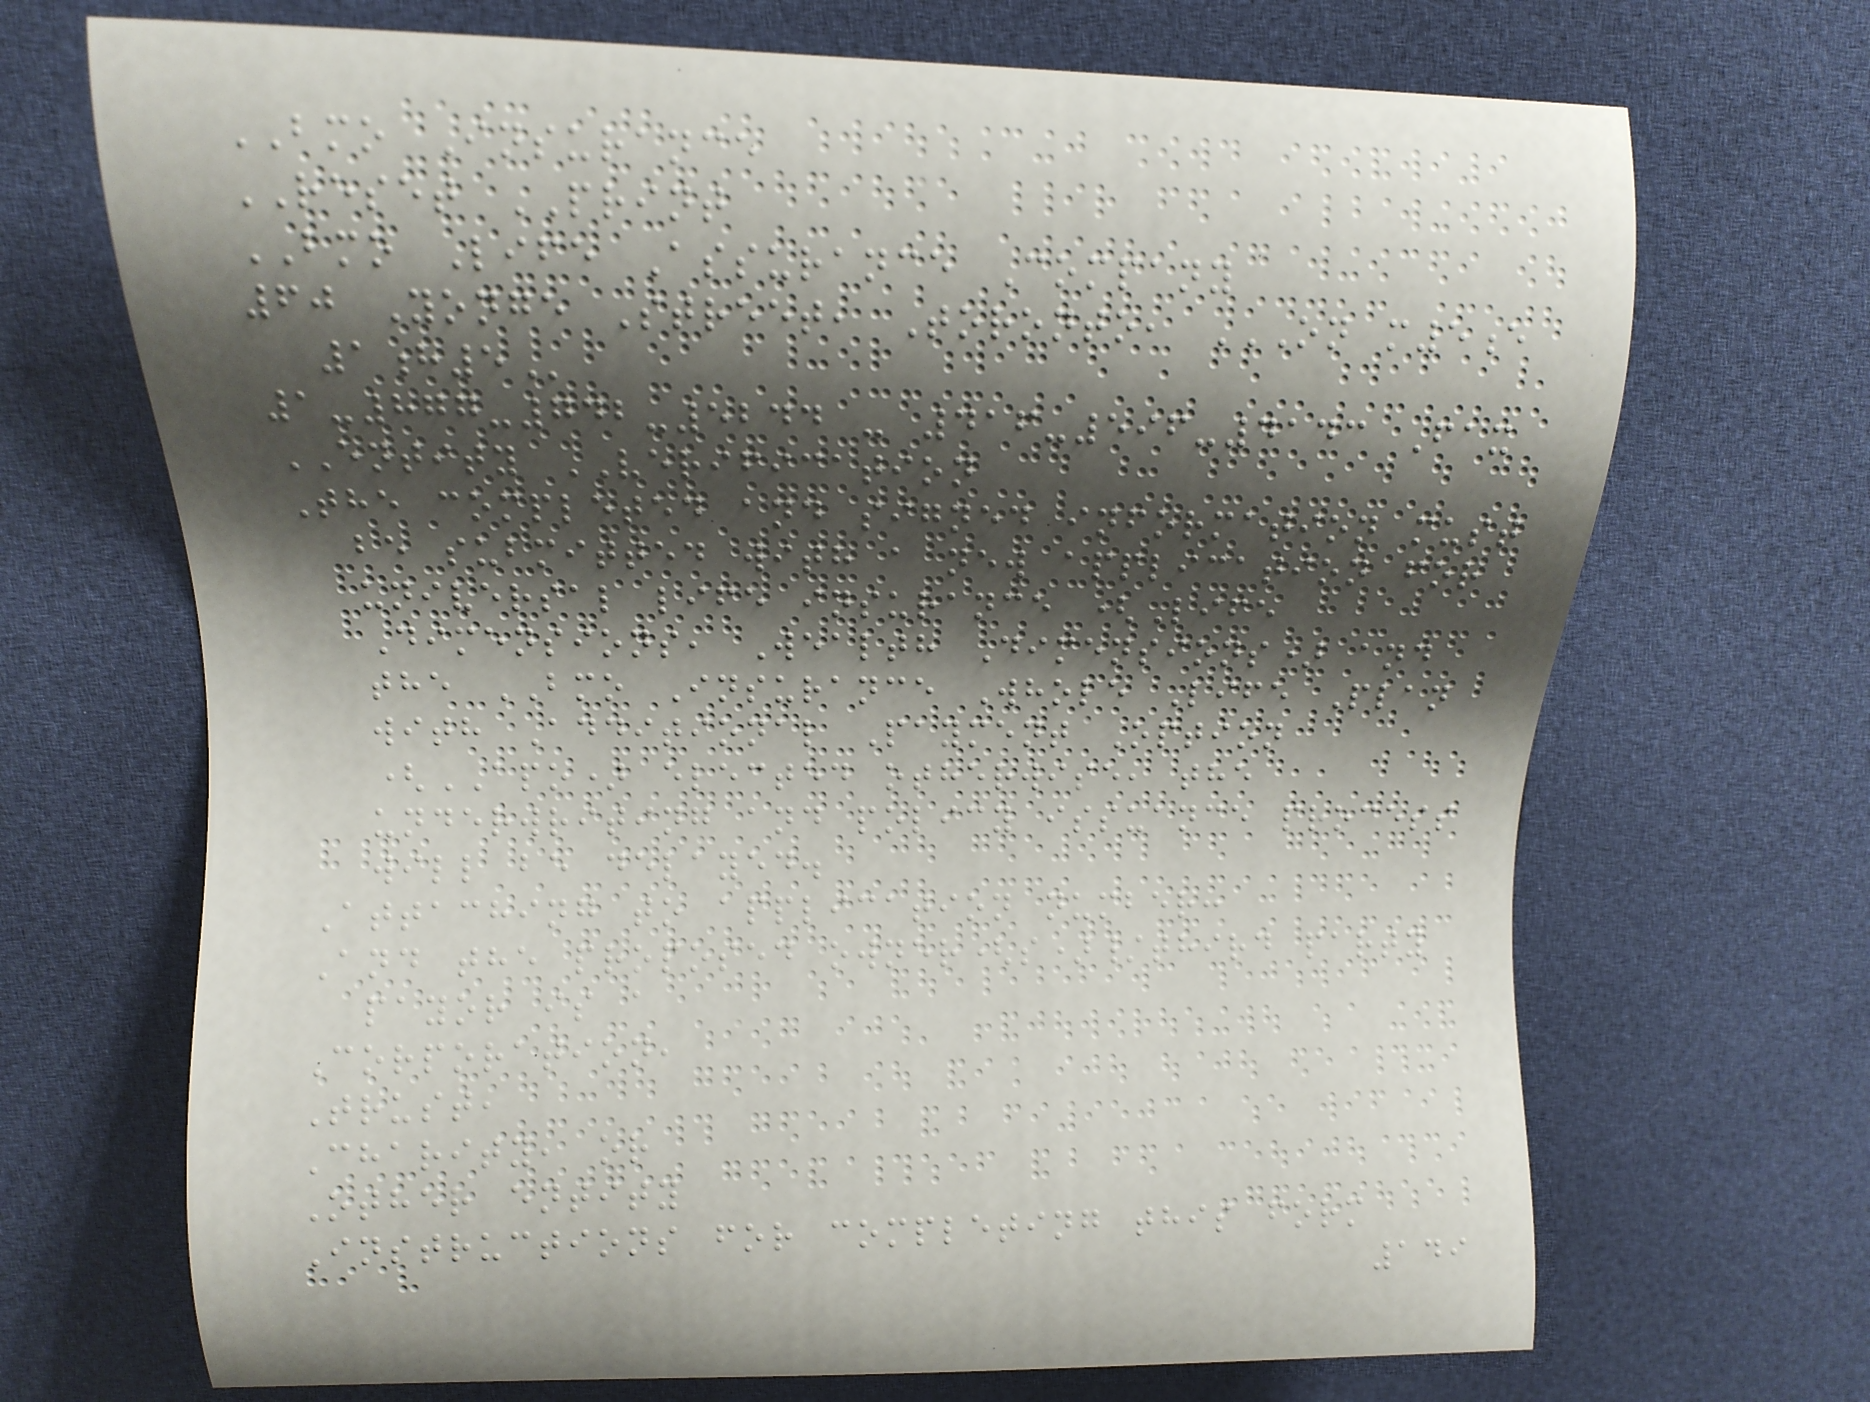BMO Insurance
RESET PRINT
BMO Life Assurance Company
60 Yonge Street, Toronto, ON M5E
1H5
1-877-742-5244 - 416-596-4143 Fax
ENTITY VERIFICATION
The completed and signed information must
be submitted with a new application for
universal life insurance (Life
Dimensions, Wealth Dimensions) and
the BMO Insurance Whole Life Plan
with Additional Payment Option
(APO) elected otherwise, the
underwriting and policy issuance process
will be delayed.
Attaching to application number:
And the proposed owner(s)/third party
payor is a
Corporation,
Trust,
Charity, or
Other entity
Instructions for completing this form
149
